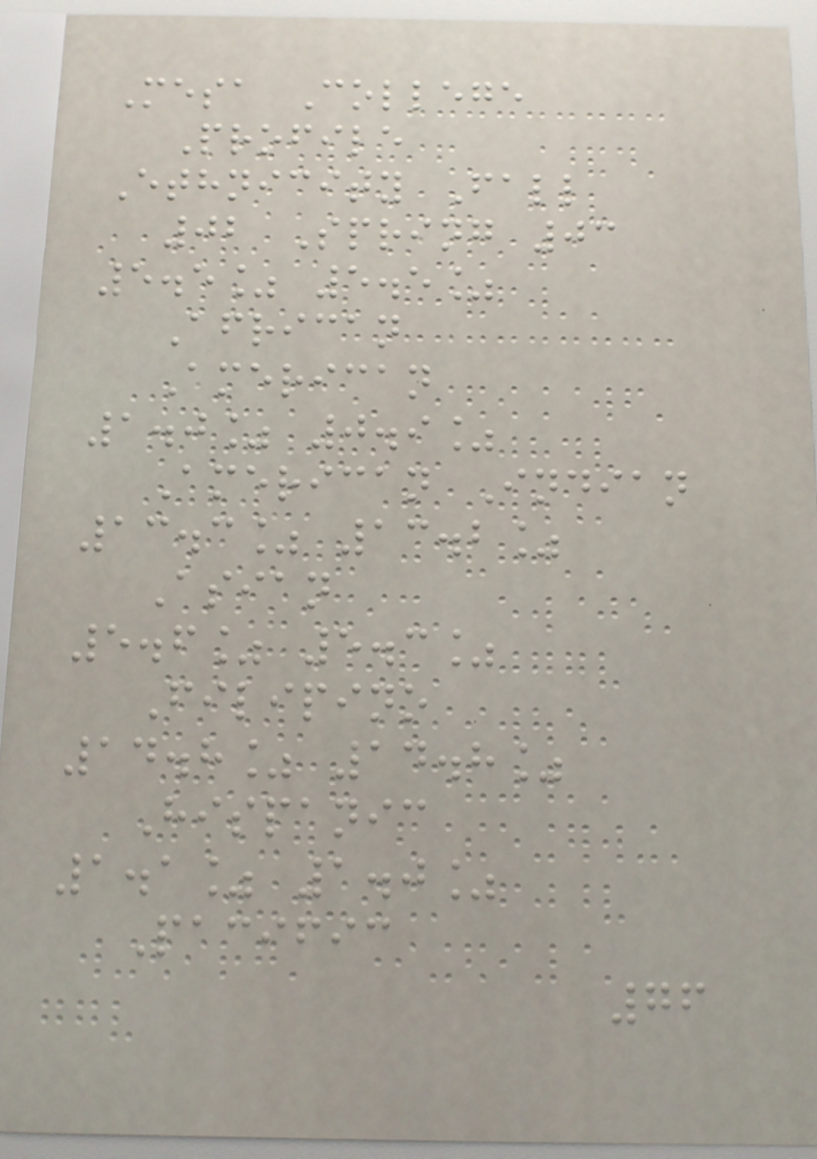Mesa College
Profile
Ethnicity Fall
02 Spring 03
5.5% 5.5%
African
American
1.0% 0.9%
American Indian
13.3% 13.2%
Asian
5.6% 5.3%
Filipino
14.8% 14.8%
Hispanic
1.1% 1.0%
Pacific
76
